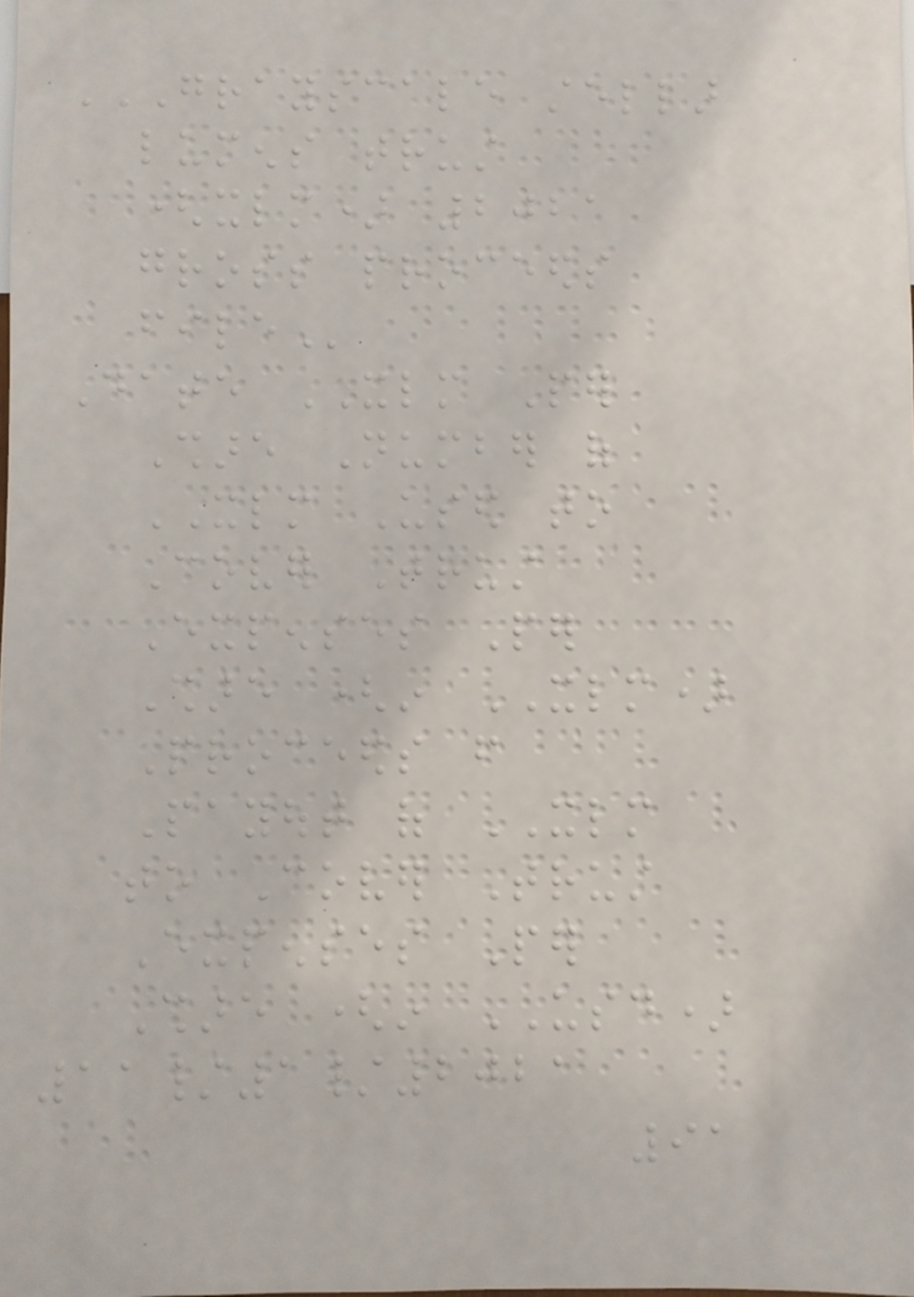GRAYSCALE STELLAR
LUMENS TRUST
(XLM) 2021
GROSS PROCEEDS
FILE
Date XLM Per
Share Number of
XLM Used to
Cover Trust
Expenses Per
Share (in XLM)
Proceeds from
Payout of XLM
to Cover Trust
Expenses Per
Share (in USD)
11/1/2021
91
